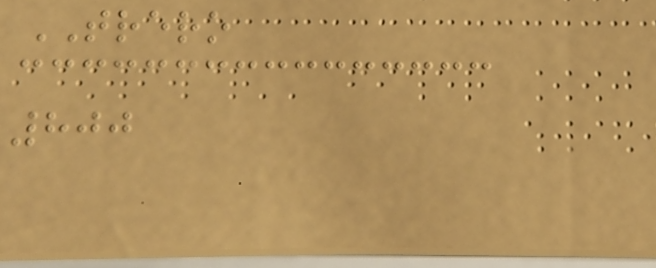TRERO
800
